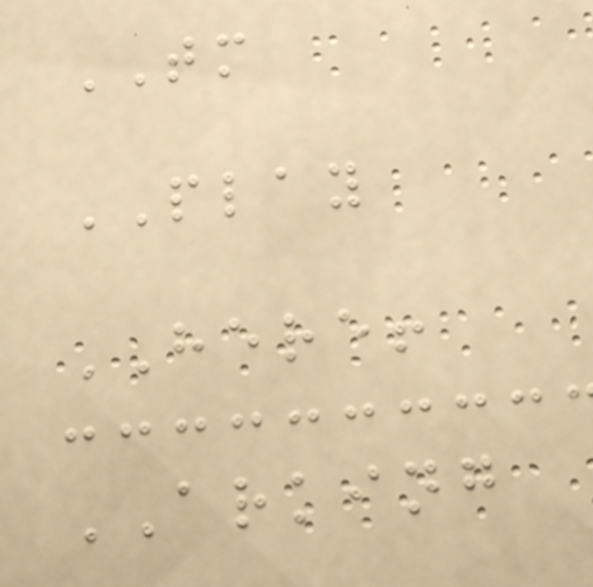TM
PLAY
HERE!
ARKING
